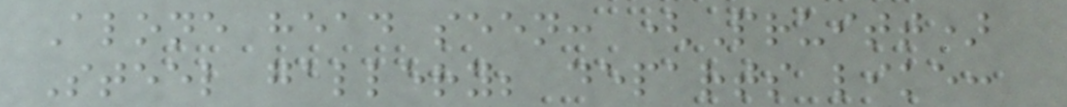Alone head seen: (Pruitt)
Steel gallery; departs like:
